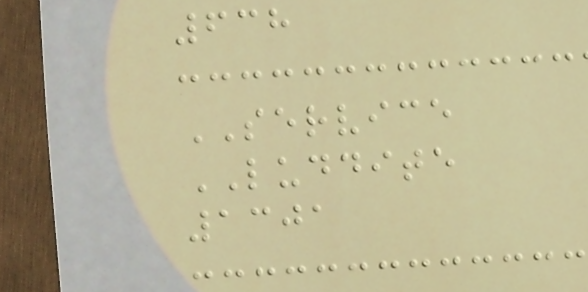638
SERVICE
LUDDITE
1301
